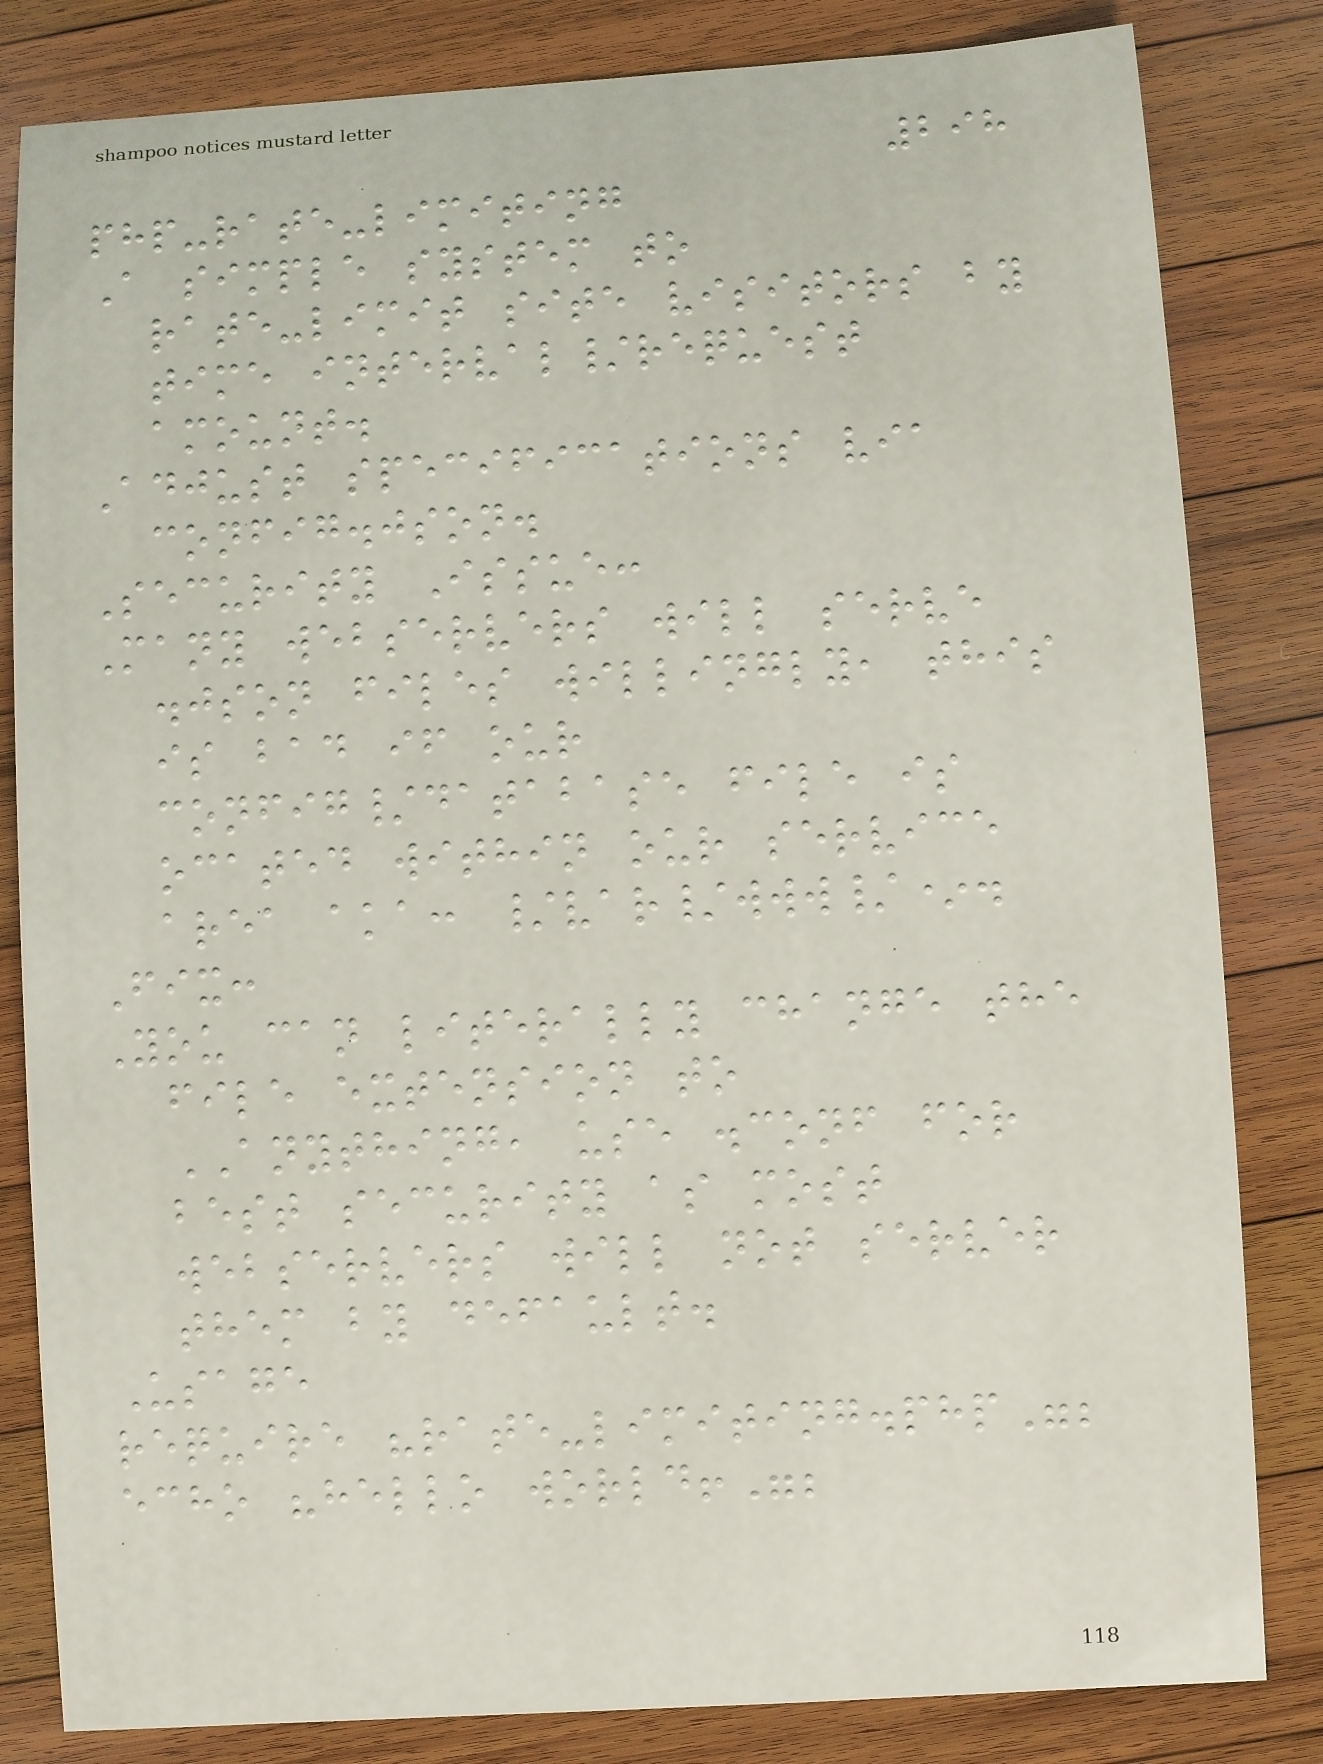298
php-rate-limiting
A simple system to
rate-limit site visitors by
time interval/request
amount.
Adjust specifications via
config.json.
Security Issue:
Many webservers will serve
.json files willingly, this
is bad if our
config/database file is
ocated within our service
area aka: /var/www/*.
Fix:
You can literally change the
file extension to
ANYTHING, use .conf for
best security as most
webservers will not server
them by default.
Usage
require "rate-limiting.php";
echo "hello world!";
